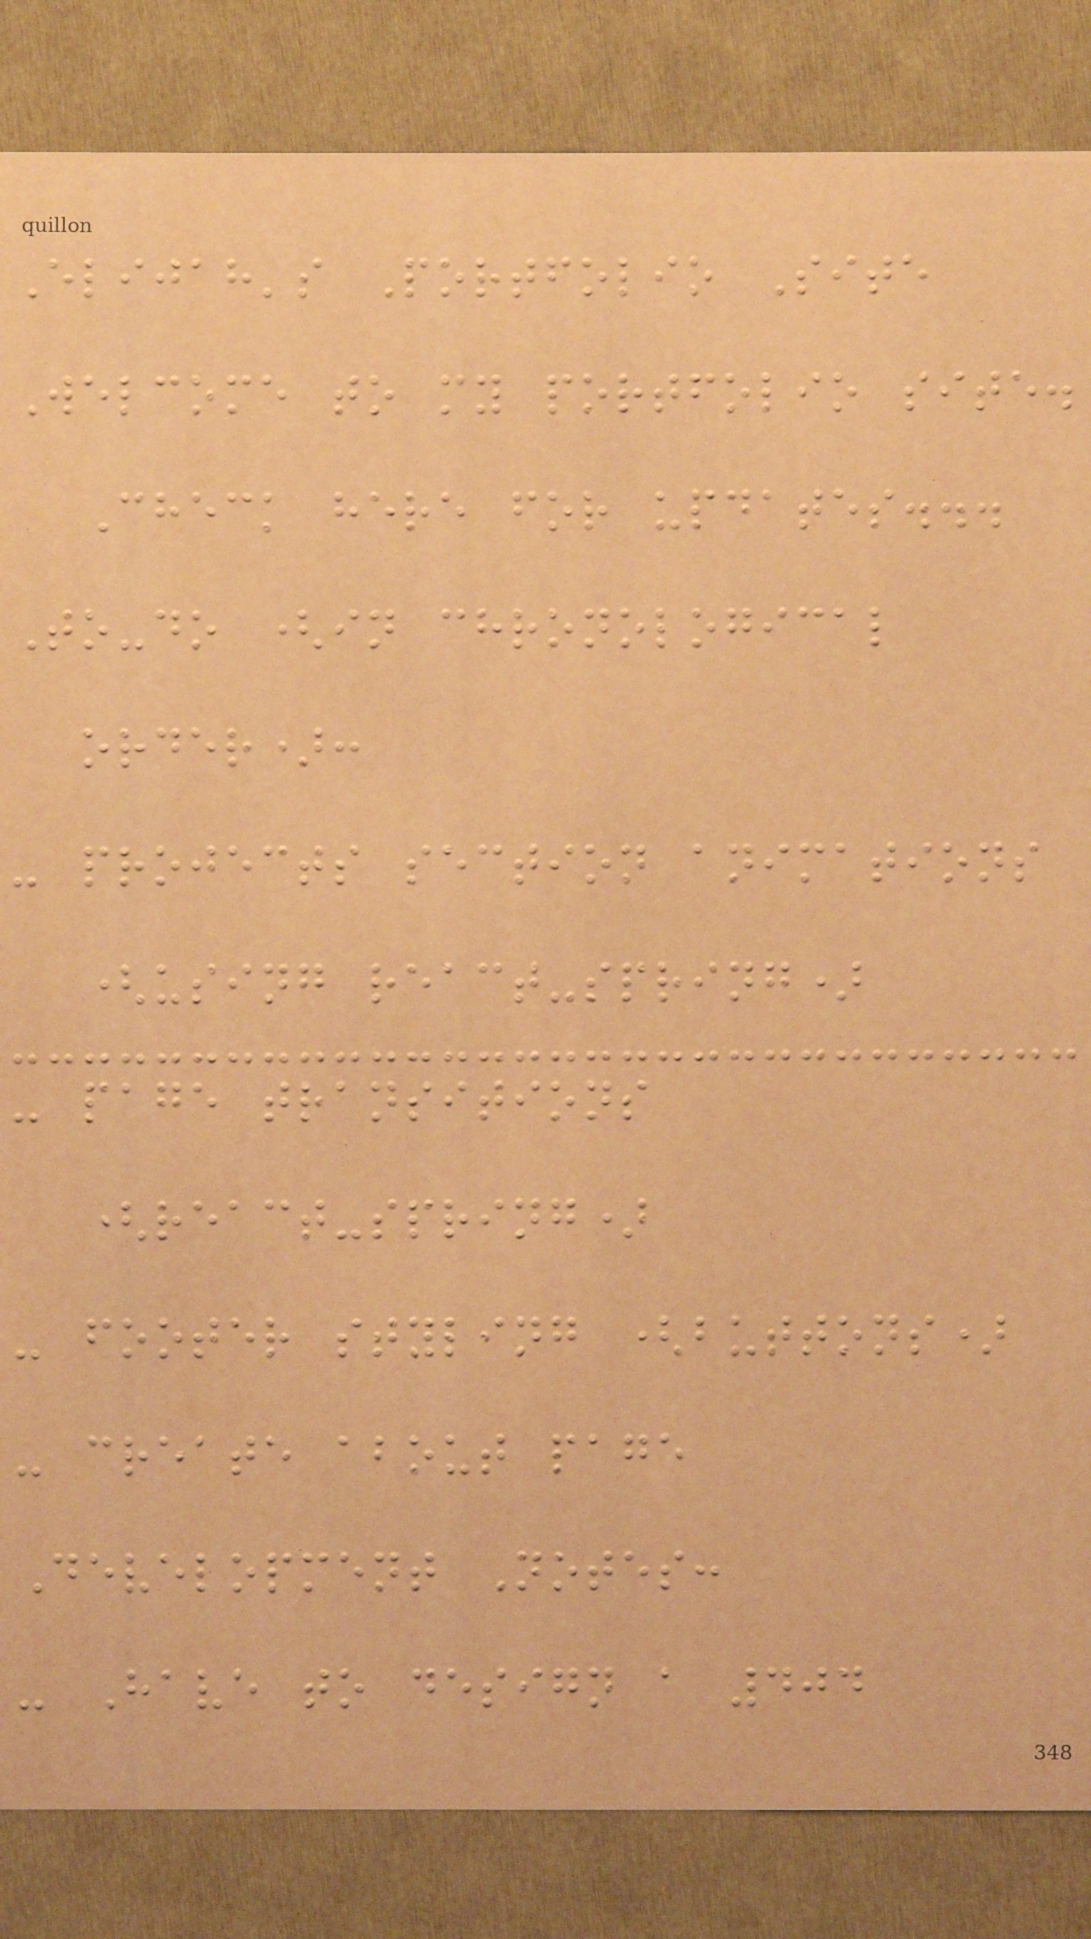Elijah's Portfolio Site
Welcome to my portfolio site.
Check here for updates...
To-do (in chronological
order):
- projects section animations
(using react-spring)
- page transitions
(react-spring)
- footer styling (buttons)
- create about page
Development Notes:
- Have to design a 404
